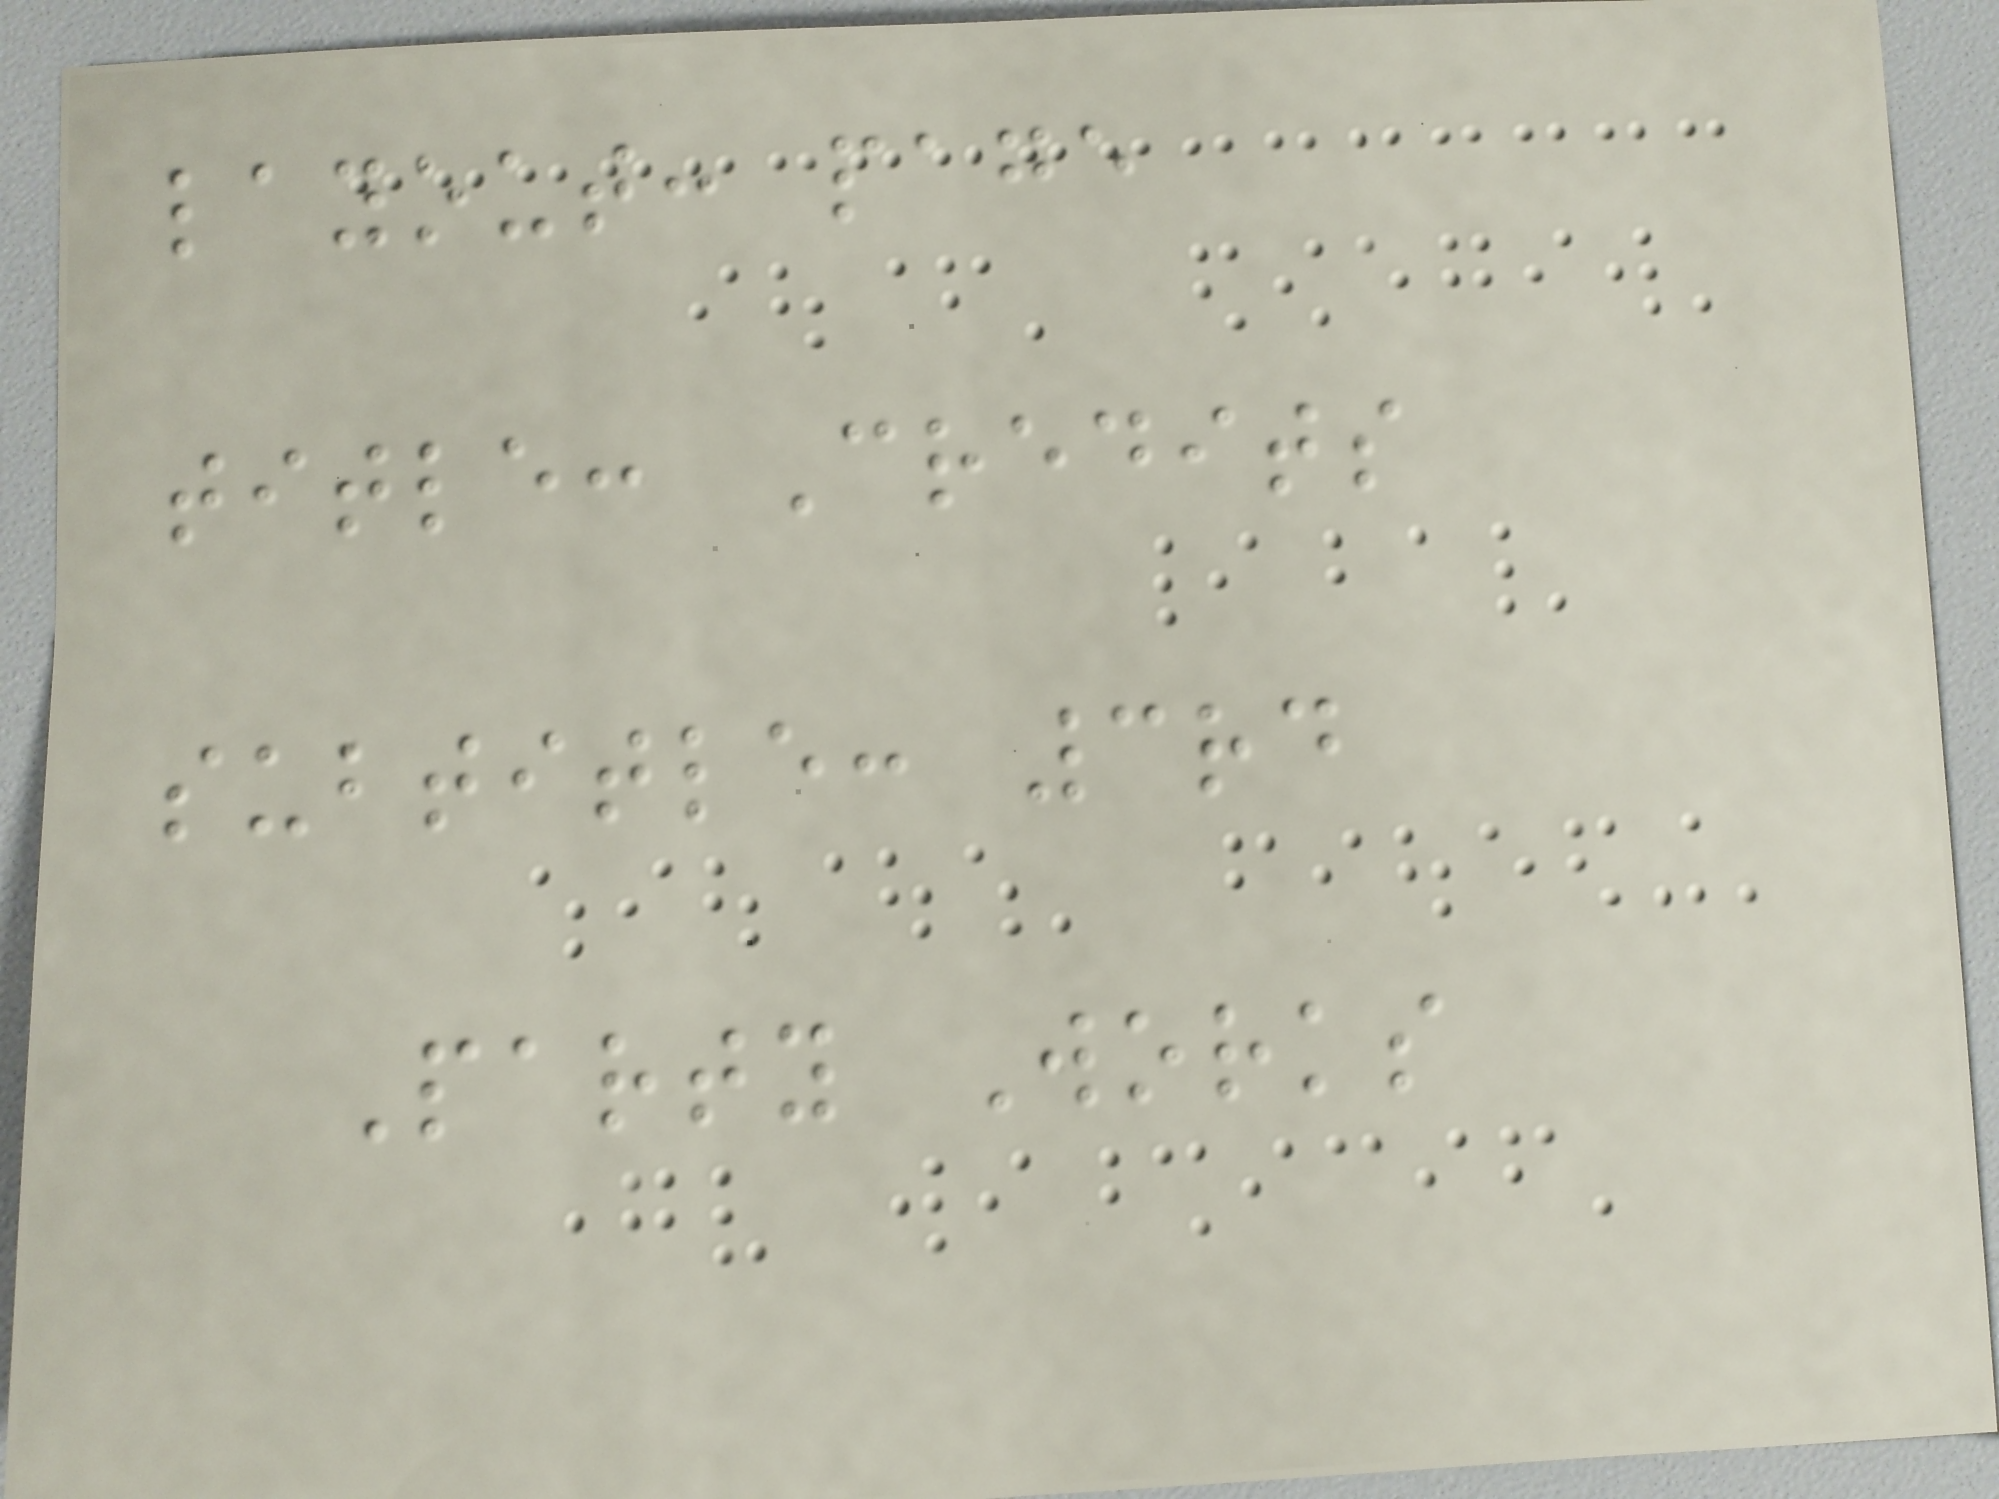layout: page
title: Credits
subtitle: 3rd
Party Works
